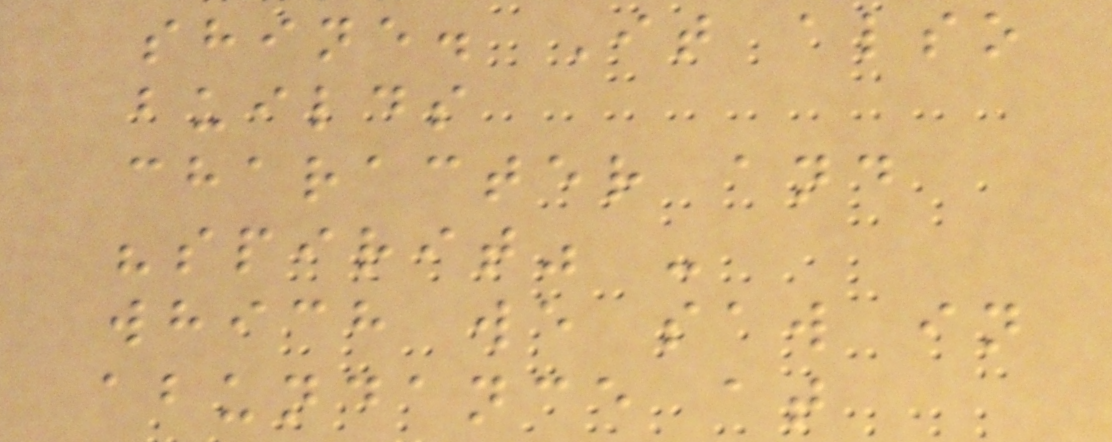shine. It also
builds
character and
"spirit" -
which we saw in
abundance at
